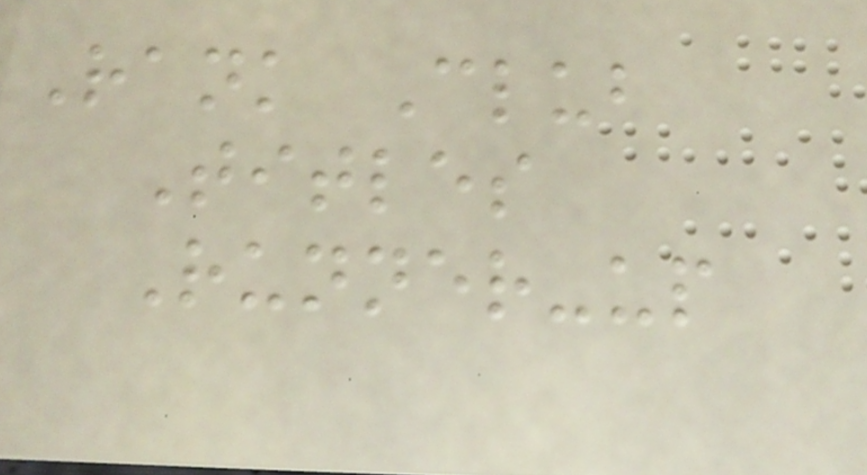Rank Club
Titles
Runner-up
